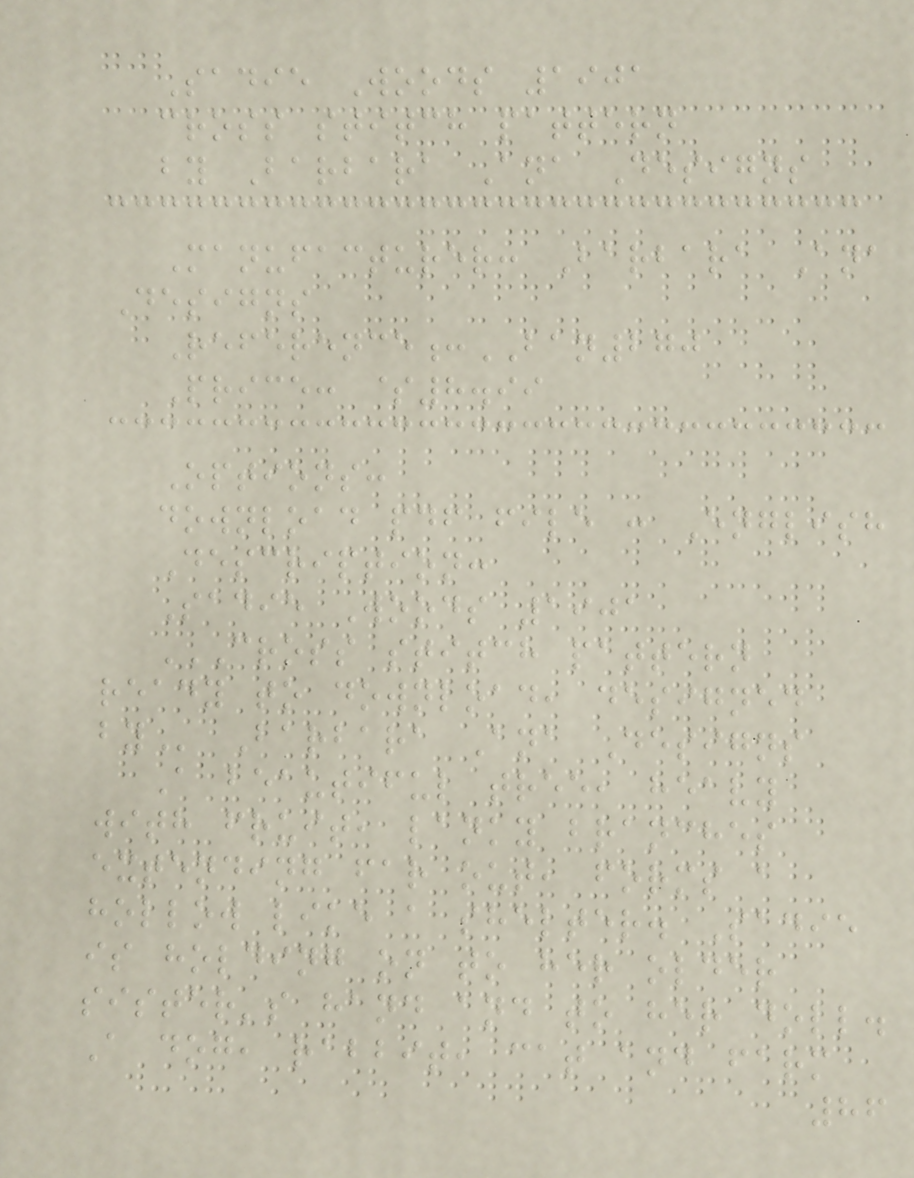Sadie Woods 1901
cross stitch pattern
by Barbara Ana Designs
Manufacturer: Barbara Ana
Designs
Reference:BAN270
Price: $8.99
Options:
download pdf file : English
Description:
Sadie Woods 1901
CROSS STITCH PATTERN
READY TO DOWNLOAD, DESIGNED
BY Barbara Ana Designs
A beautiful tree, heavy
with fruit, lanky branches
extending far out, forms a
hollow like a shelter. Sadie
is holding on to her older
sister's hand and to her doll.
A dog, rabbit, cat and farm
86
